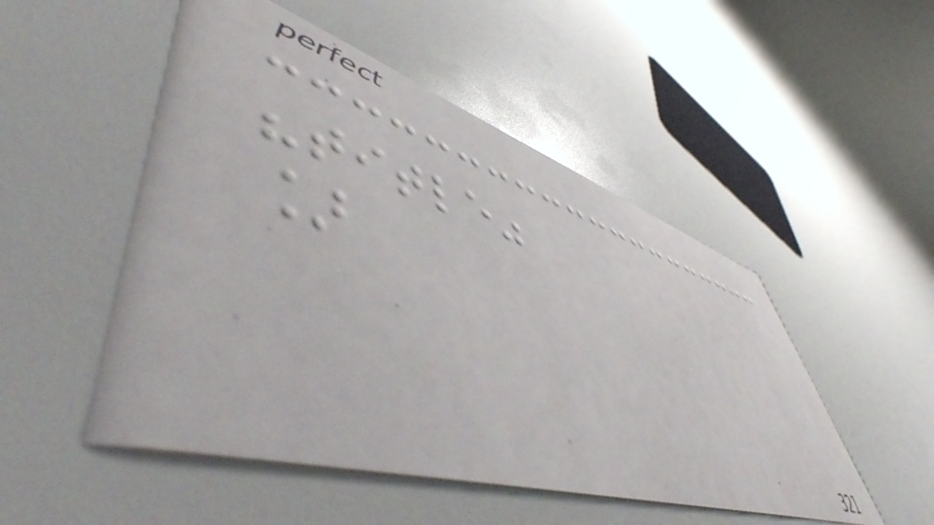"title"
]
